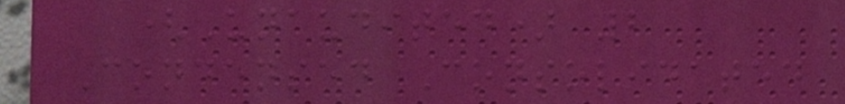(Unaudited) 2
Condensed Consolidated
